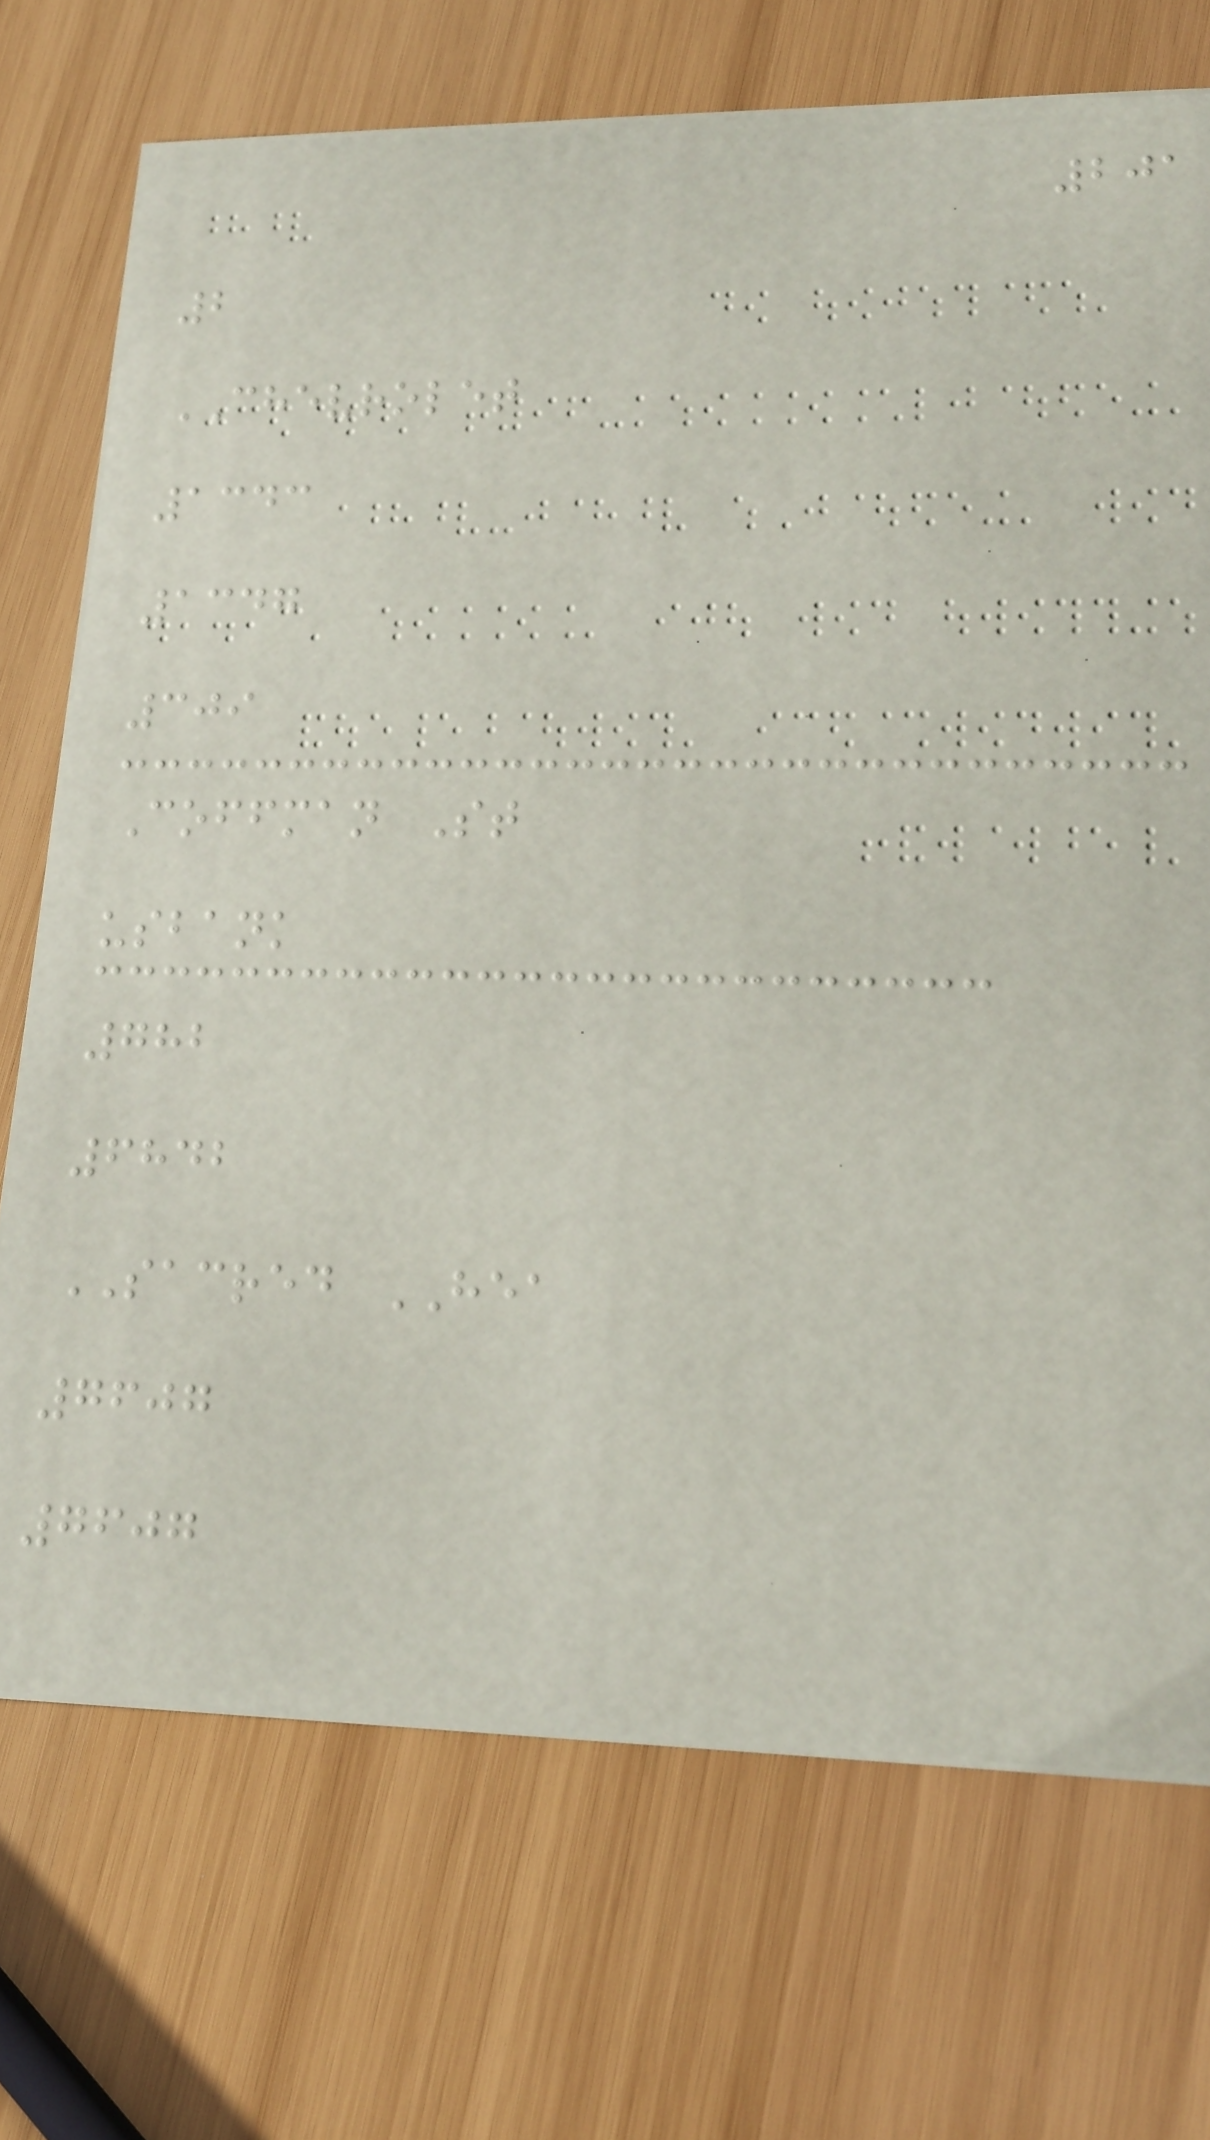201
2
CHEVROLET
1343
1347
309
Coffman St
usbank
782
6842
SACRED HEA
7607
7607
